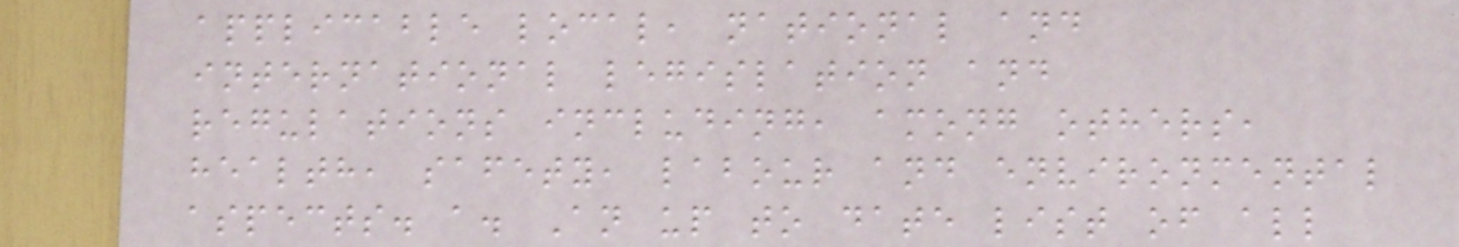applicable local, national and
international legislation and
regulations including, among others,
health, safety, labour and environmental
aspects. a. An up to date list of all
